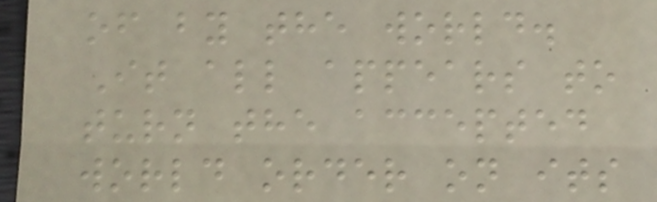of by the world.
It all appears to
turn the accepted
world order on its
